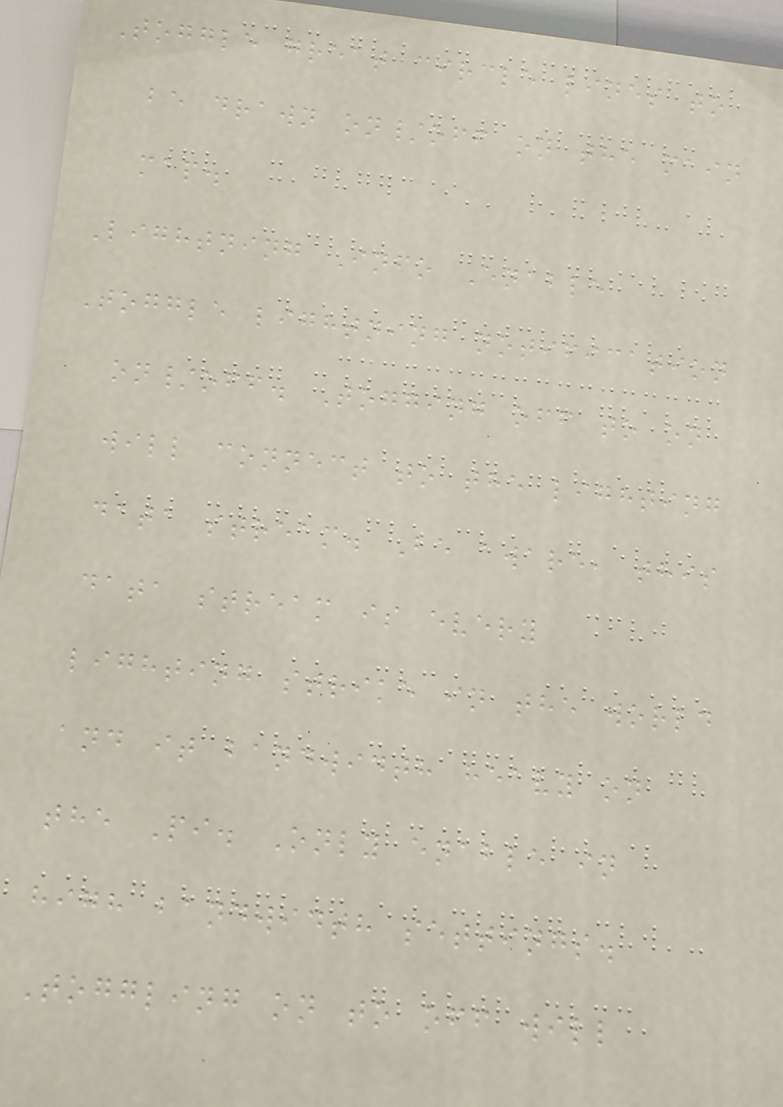Toggle great circle lines to
be drawn on/off on the main
map.
Lightning Info Enable
Toggle lightning notification
on/off. Togging off to on
will connect to the lighting
data stream. Be aware, this
data stream is every
lighting strike in the world
and it bandwidth heavy on
the Pi. Only enable in
high bandwidth settings.
Toggling on to off will
